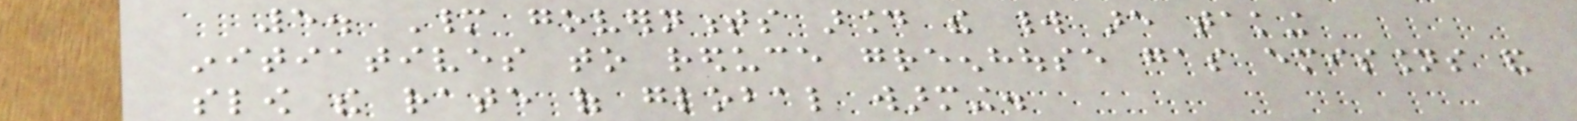5. Many governments around the world are taking
initiatives to reduce greenhouse gas emissions and
slow the rate of global warming.
